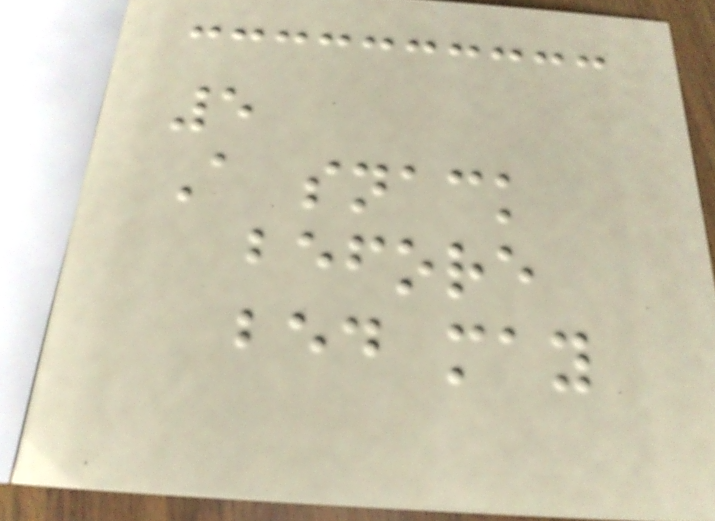5
A snack
before
bed may
